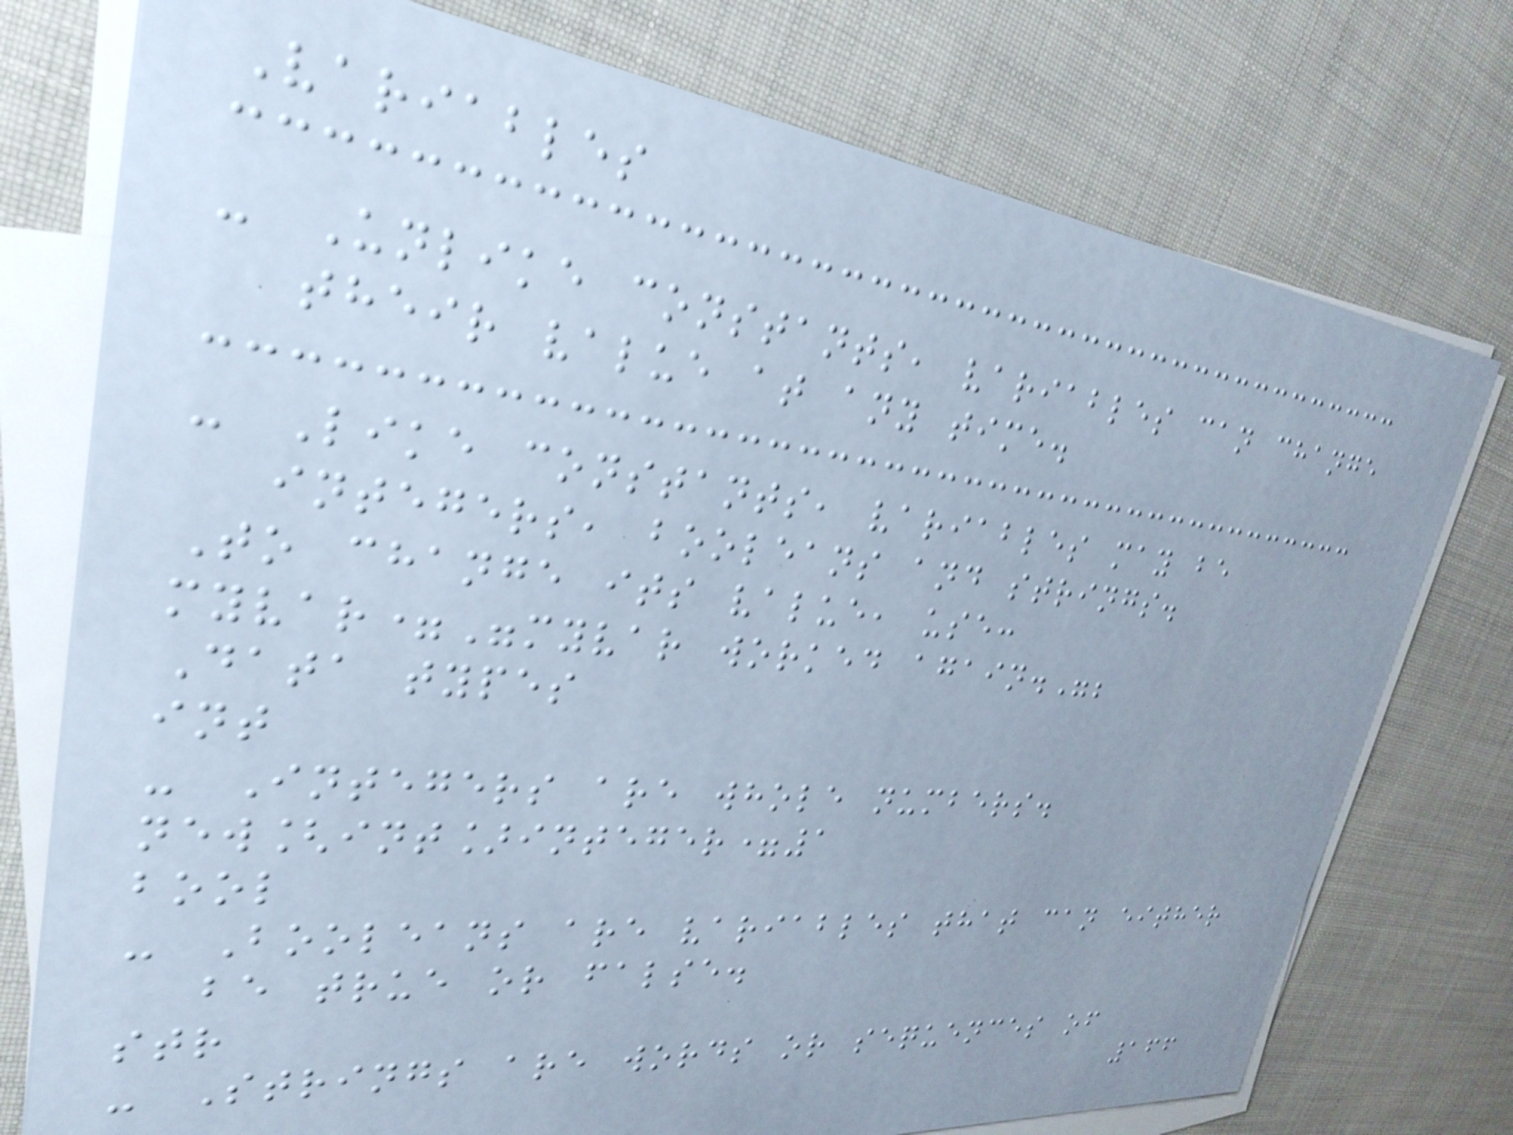Variables
- Unlike constants, variables can change
their value at any time.
- Like constants, variables may be
integers, booleans and strings.
To change its value, use:
myvar="myvar worked again.";
Data types
int
- Integers are whole numbers.
new[int]integer=1
bool
- Booleans are variables that can either
be true or false.
str
- Strings are words or sequences of
166
